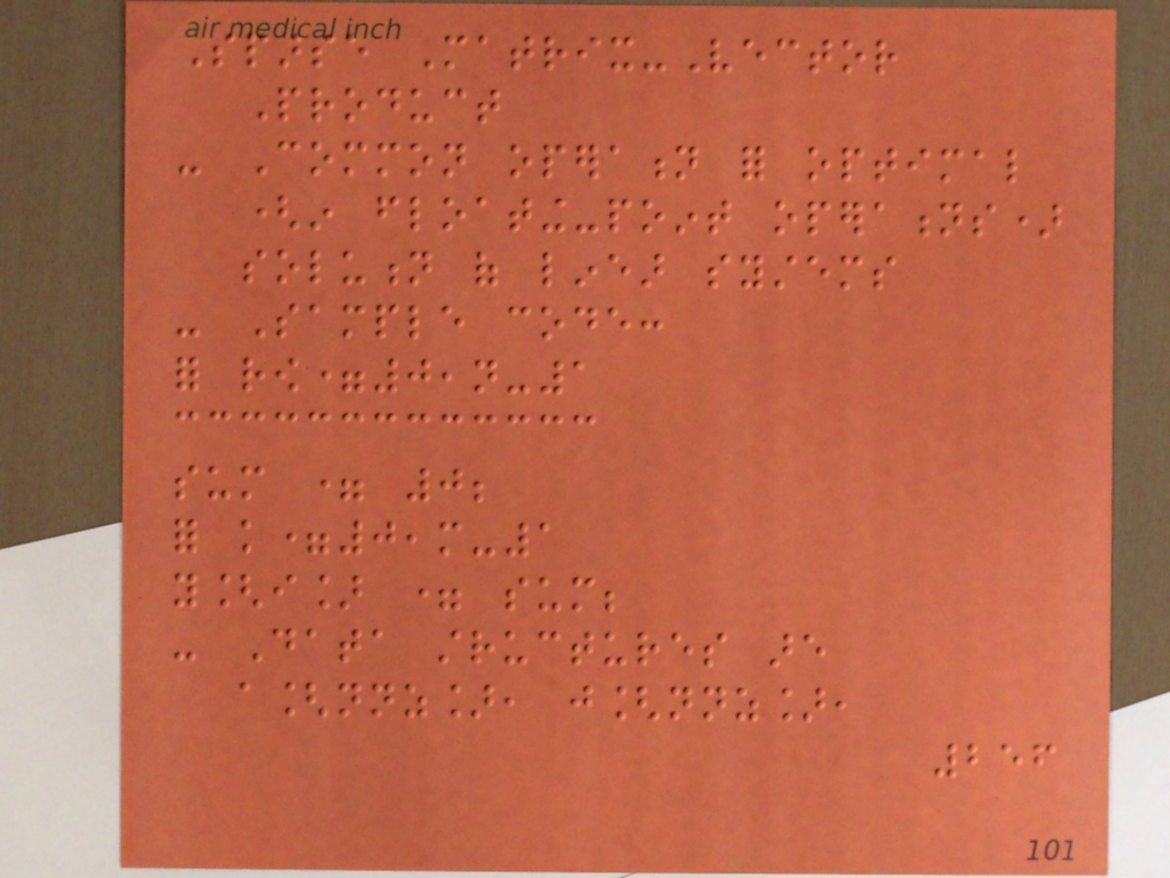Sparse Matrix-Vector
Product
- Common operation for optimal
(in floating-point operations)
solution of linear systems
- Sample code:
for row=0,n-1
sum = 0;
for k=0,m-1
y[i] = sum;
- Data structures are
a[nnz], j[nnz],
256
